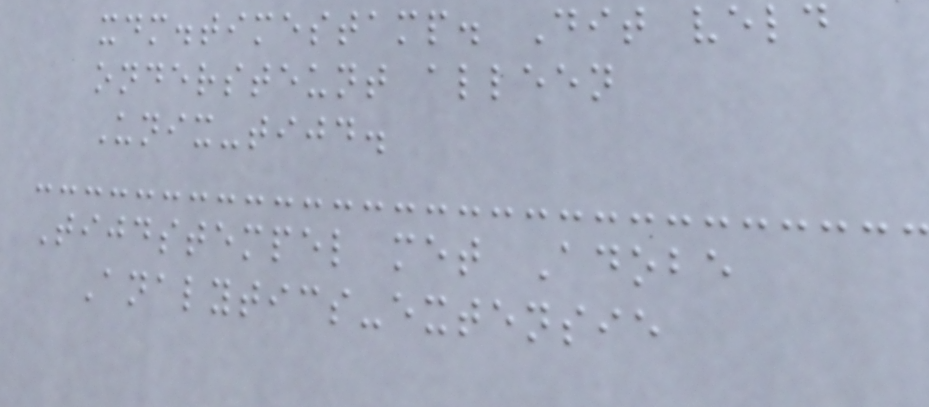xdm.timestamp. Dit veld
ondersteunt alleen
Unix-tijd.
Tijdstempel met Adobe
Analytics-extensie
